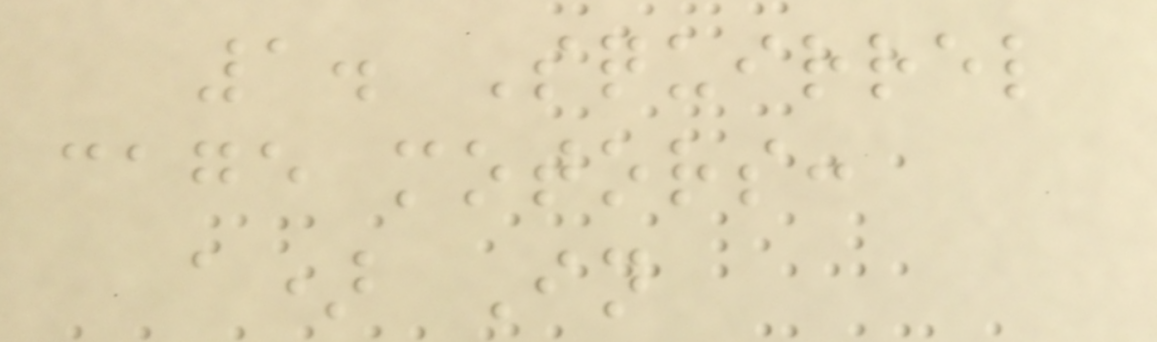1. Squirrel
cage motors:
a) In
